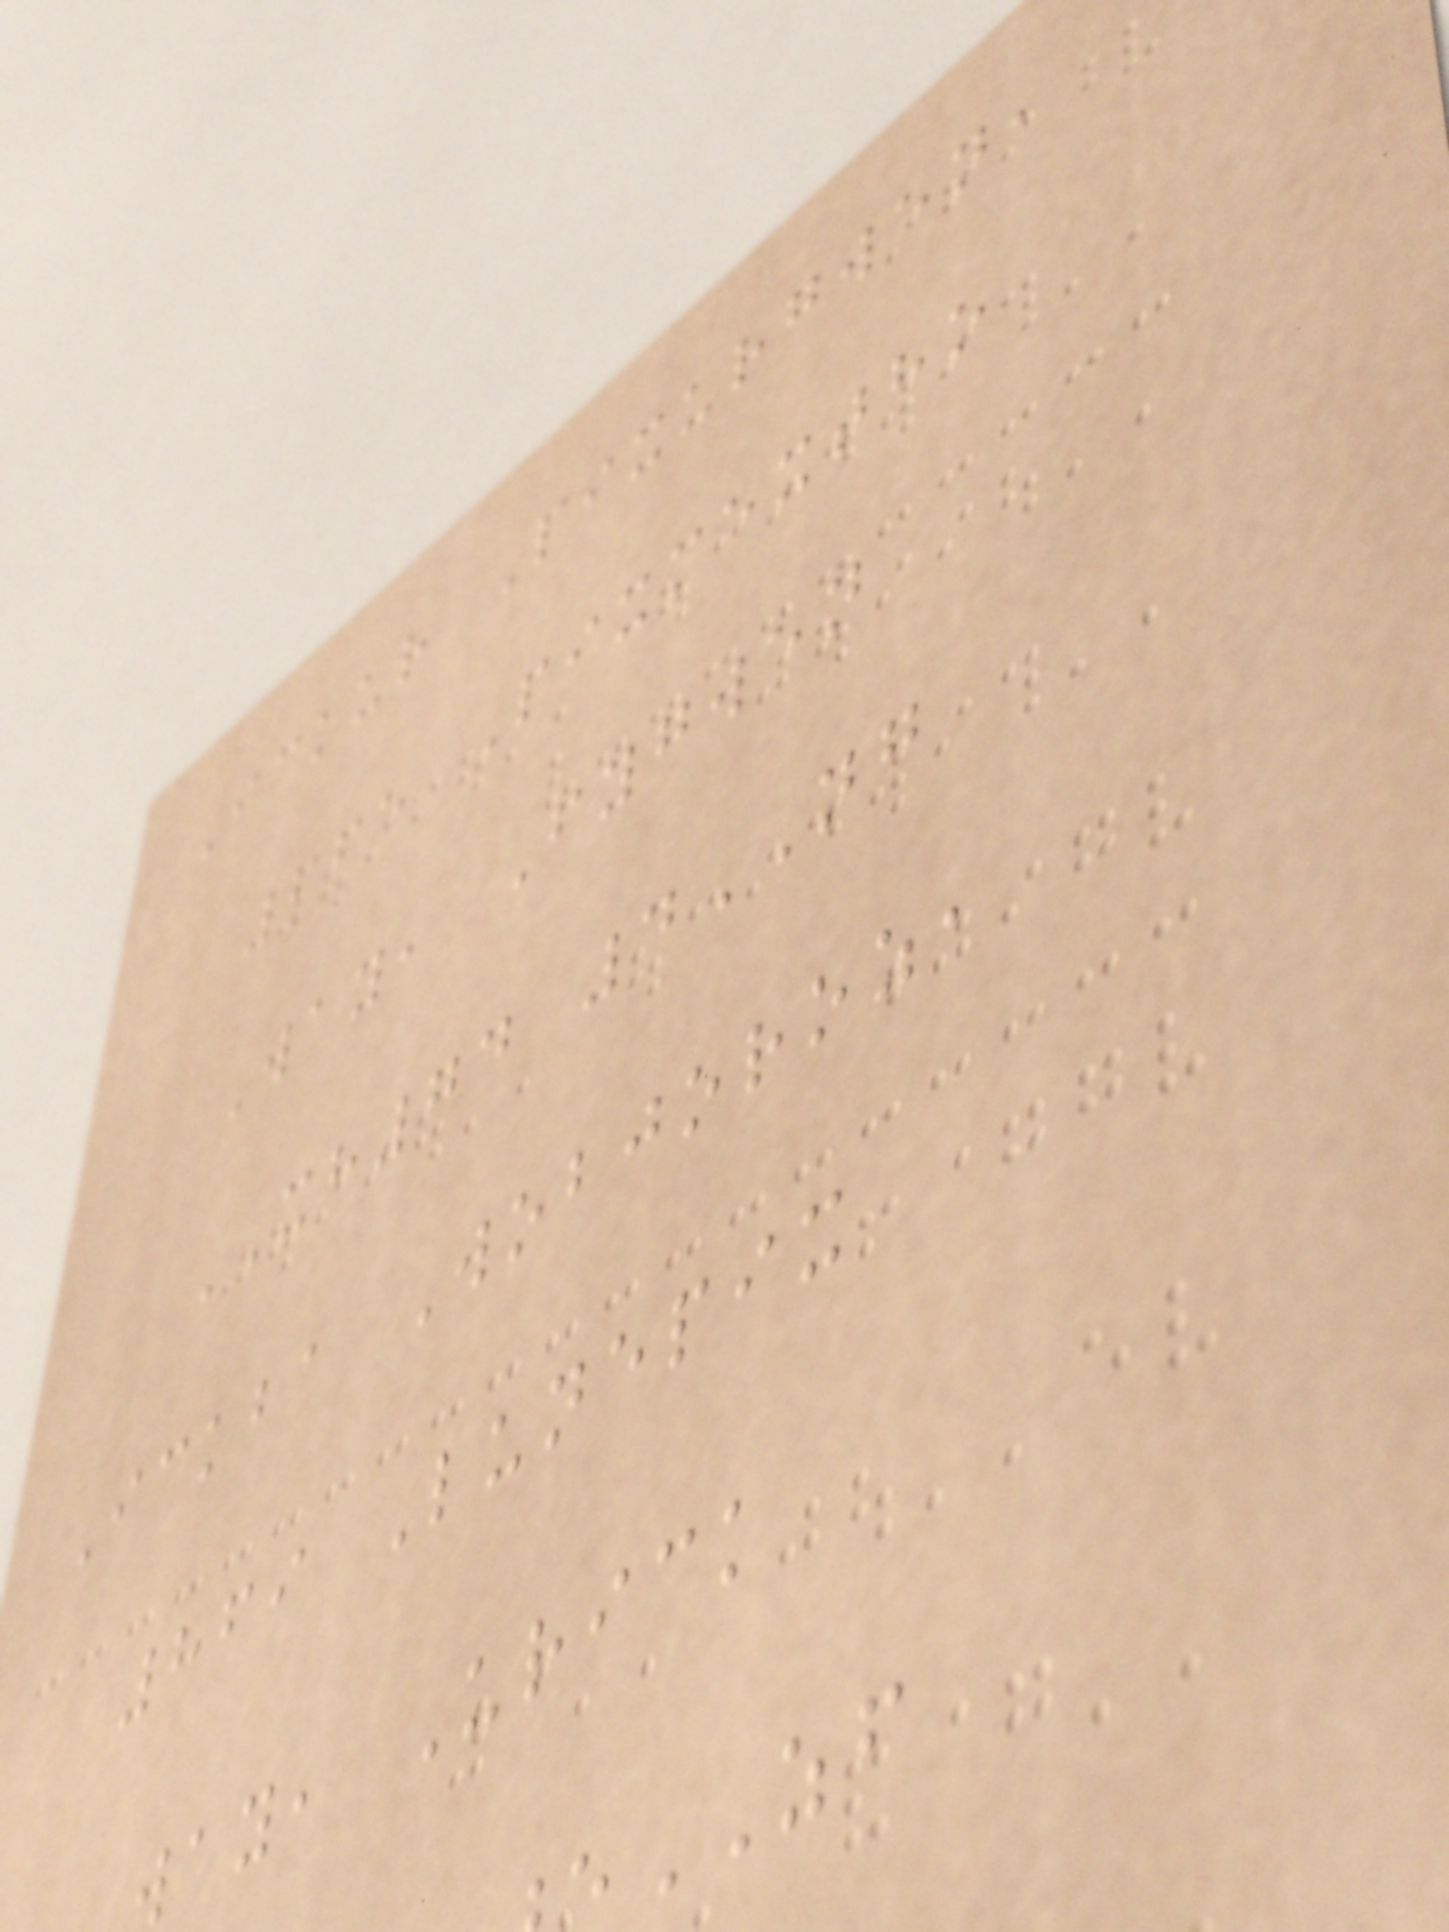Ickur Pixurgwen,
665 Pixmextho
Way, Fygwen
XH74 4NG
Ickba Wobjoroz,
869 Lunepix
ay, Urick
ZF
